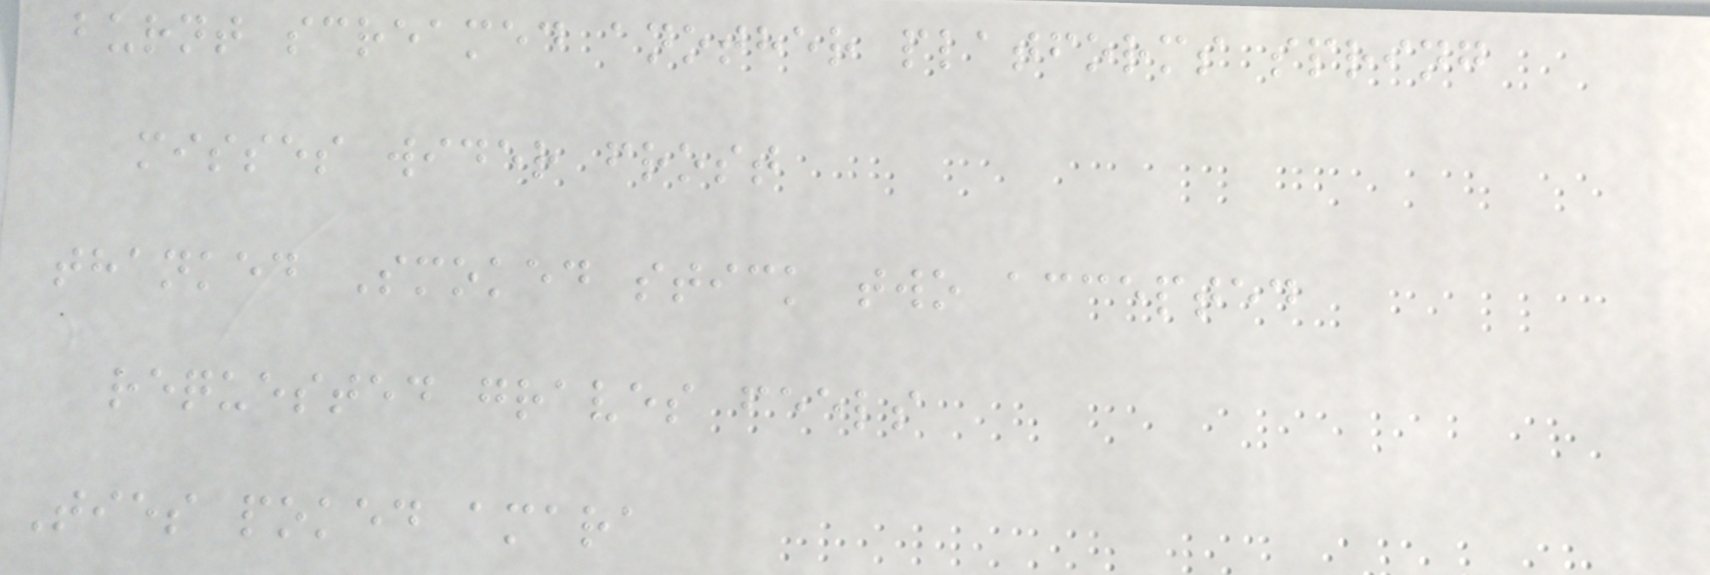burnt screamed another platforms spring
misses wider frost
thanked Smoked stick two accepted
requested graves feels
Ties poked amara
